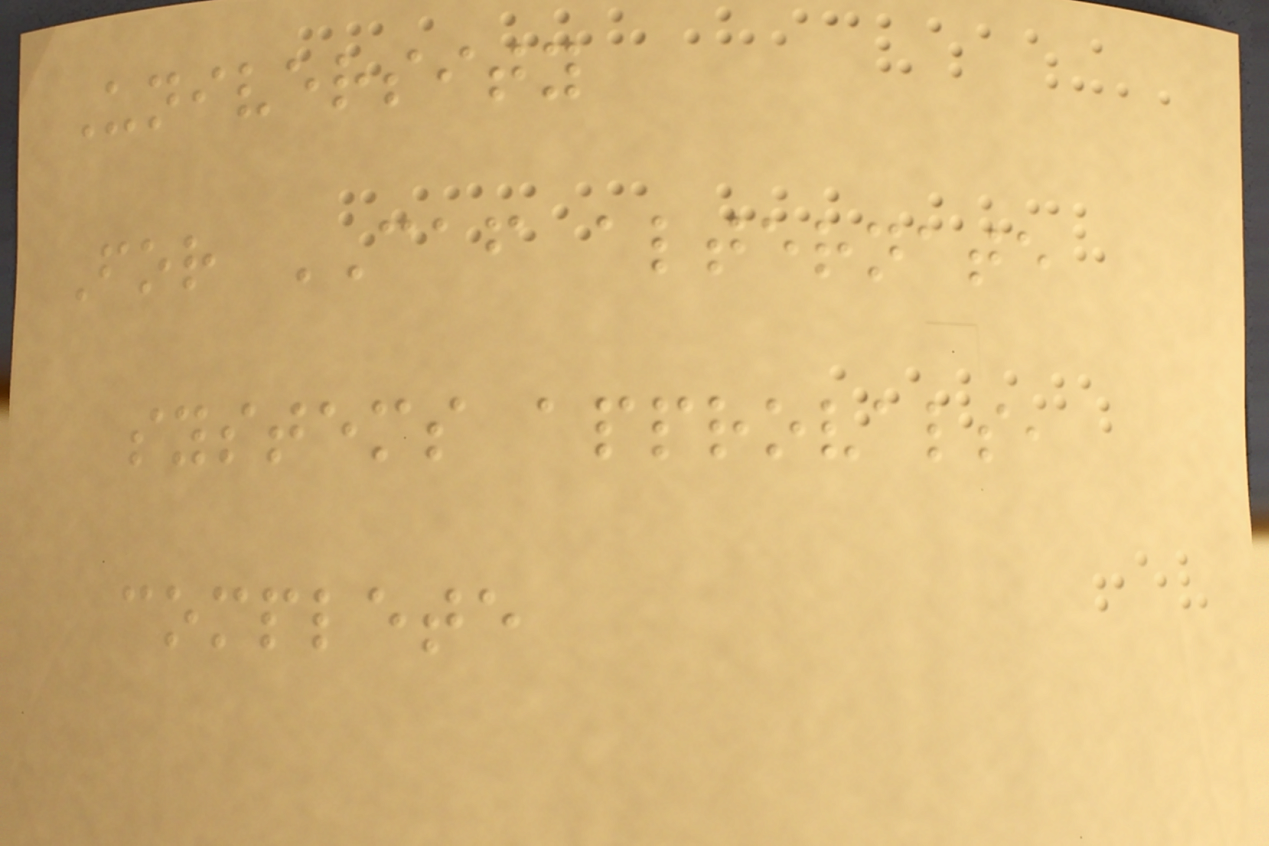University
For CAF alternate
systems approvals,
complete
